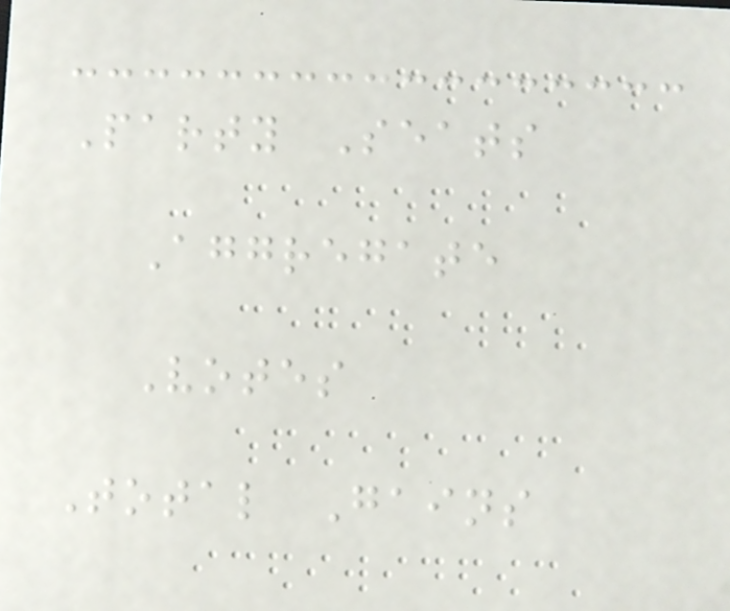Party Seats
Aggregate
Votes
Total Gains
